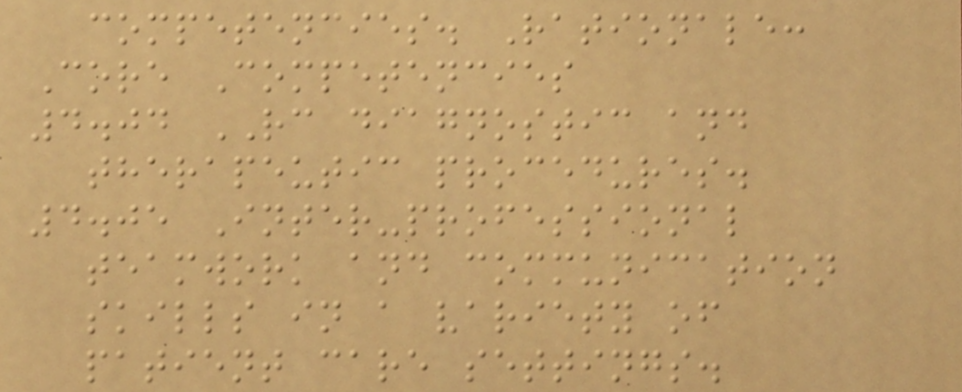competencies. Rationale:
Core Competencies
4.04 RC diagnostic and
therapeutic procedures.
4.05 Inter-professional
teamwork and communication
skills in a variety of
patient care settings.
